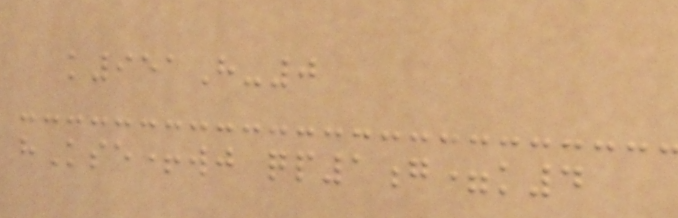k951H-0
hKse+wj qp1g=k4
